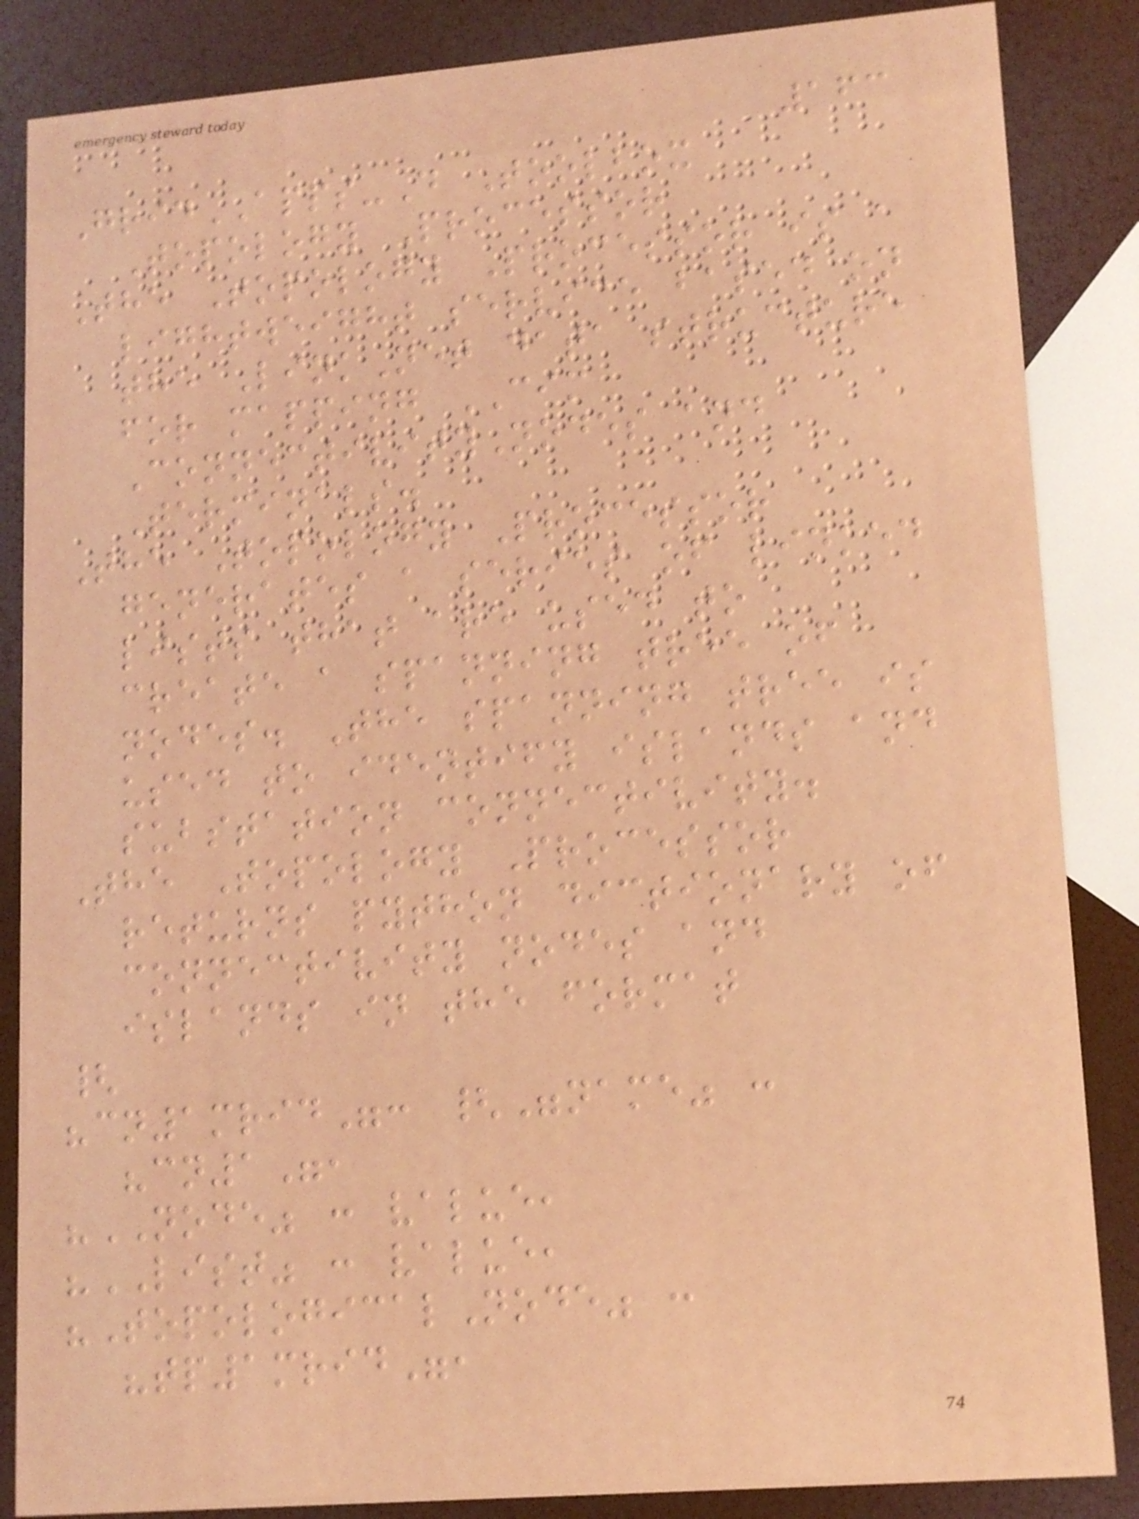163
GridAPPS-D Toolbox
Topology Processor
The Topology Processor is a
lightweight service based on
the LinkNet data structure
for mapping CIM
ConnectivityNodes and
Terminals.
The Topology Processor
generates a series of linked
lists that are used to
create a spanning tree of
nodes. The spanning tree is
used to identify islands and
substation connectivity.
The Topology Processor
returns python dictionary of
connectivity nodes and
islands in the format
{
"cn1mrid": {"name" :
"cn1",
"NODE" : value,
"LIST" : value,
"TopologicalNode" :
"tp1mrid",
